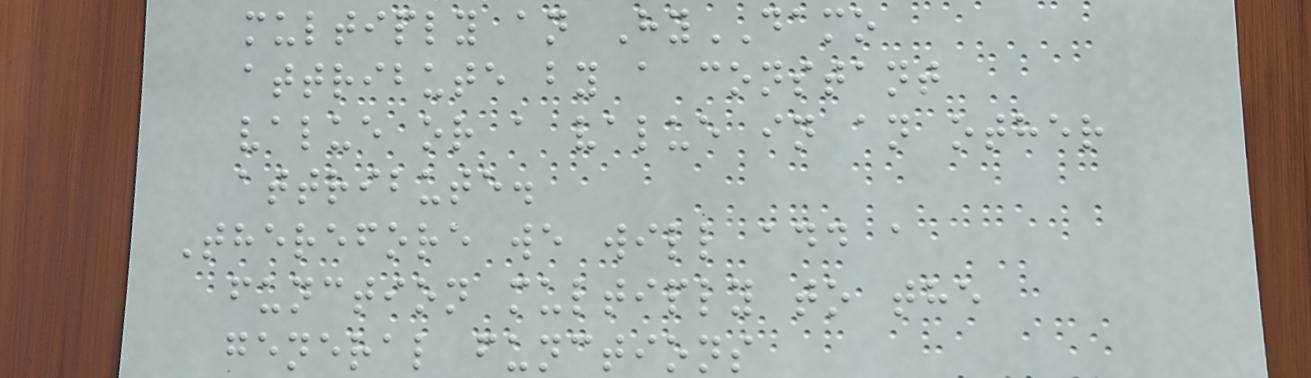multiply an HyDAMO
attribute by a constant
value or a value in an other
attribute.
Therefore we will add a
function multiply to the
general functions
